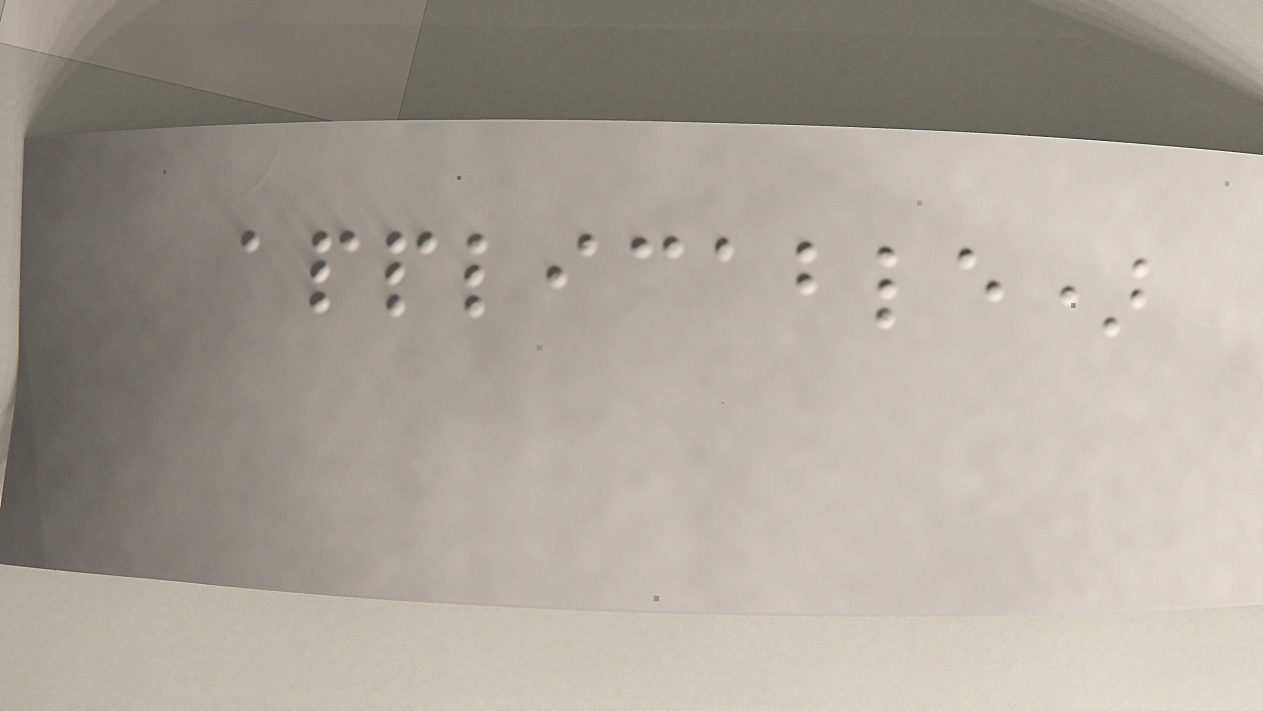applicable)
